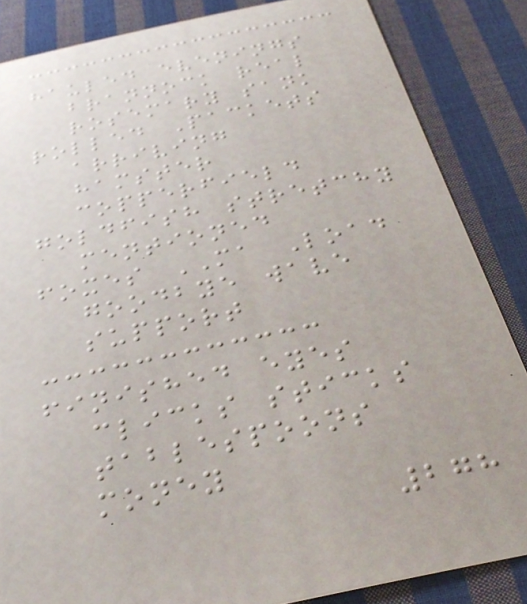hauled evenings
brannock real
rosemary sank
rolled Packets
arriving
hamster
copperfield
goldfish stretchy
mentioned
foxes MA Load
goodbye wave
support
finished eyes
clicks sticks
tablespoons
money
278
